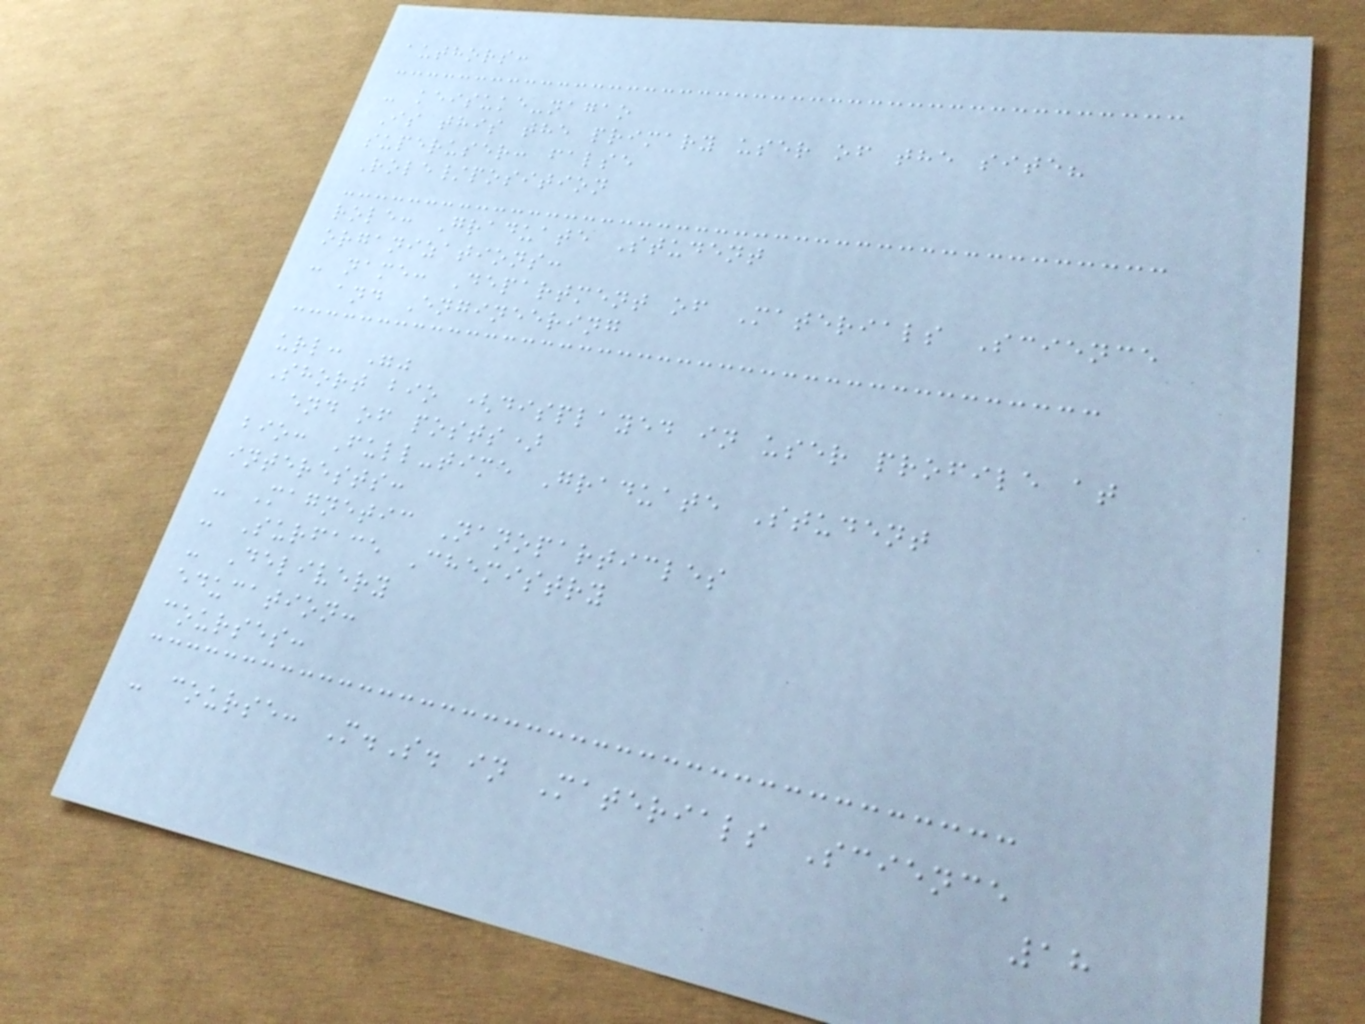authors:
- keisuke-nagao
Is this the primary user of the site?
superuser: false
Role/position
role: Graduate Student
organizations:
- name: Department of Materials Science
and Engineering
url: ""
Short bio (displayed in user profile at
end of posts)
bio: Full-time Graduate Student
interests:
- Magnetic Nanoparticles
- Surface Chemistry
- Delivery
education:
courses:
- course: M.S. in Materials Science
18
